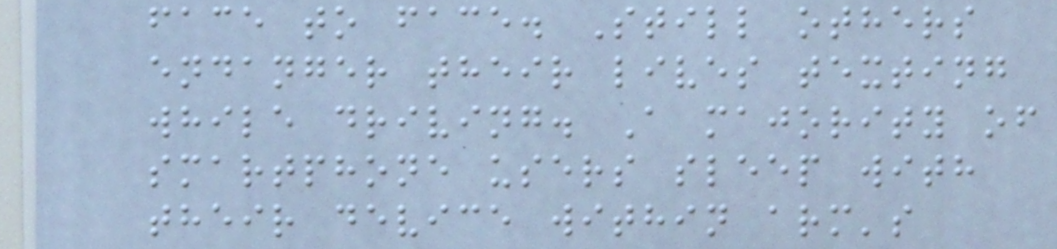face to face. Still others
endanger their lives texting
while driving. A majority of
smartphone users sleep with
their device within arm's
